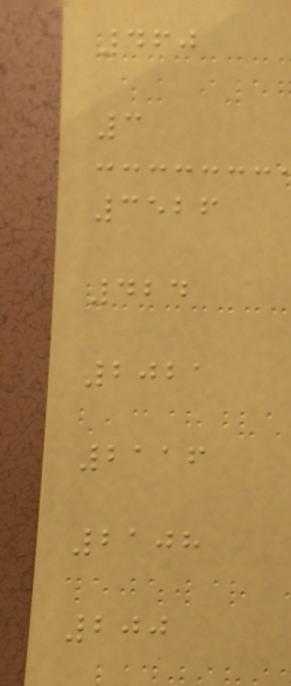460
3
3526
424
2021
2116
2108
200
